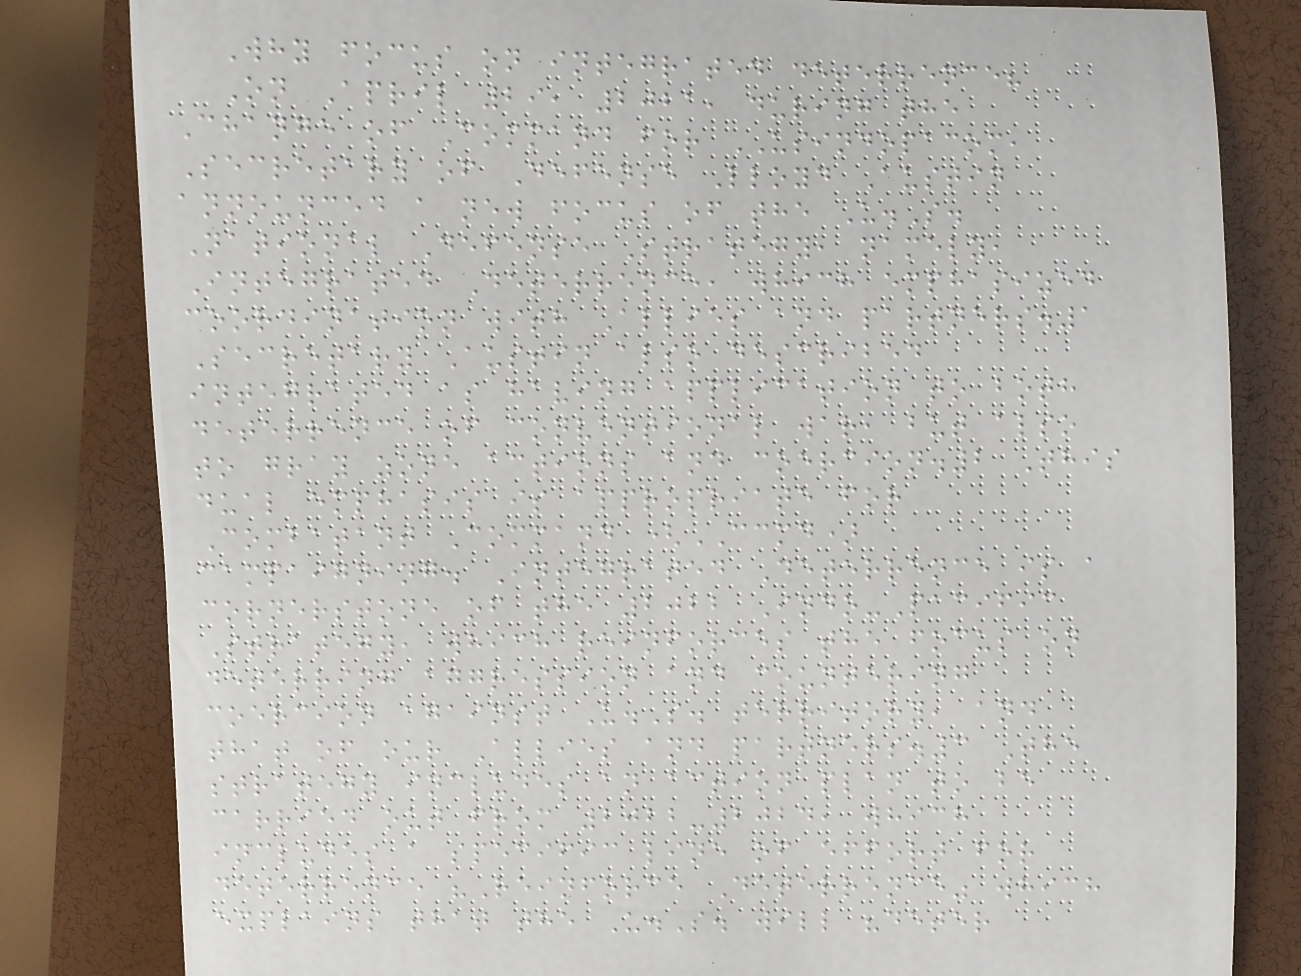Why focus on integrated deterrence?
On April 29, 2021, during the
Change of Command for USINDOPACOM,
Secretary of Defense Lloyd Austin
announced a new focus of the U.S.
National Defense Strategy, namely,
Integrated Deterrence, which emphasized
coordination with Allies and partners.1
Secretary Austin also described
integrated as having application to both
deterrence of conventional war, but also
to gray zone actions and coercion.2 This
dual emphasis is appropriate for
Combatant Command (CCMD)
campaigning. Integrated Deterrence is a
cornerstone of the 2022 Indo-Pacific
Strategy, which reinforces the focus on
deterring aggression and countering
coercion against U.S. territory, and
that of our Allies and partners.3 The
strategy includes an action plan to be
carried out from 2022-2024, which
includes a specific line of effort for
deterrence "Reinforce Deterrence" which
explains that the U.S. will "deter
